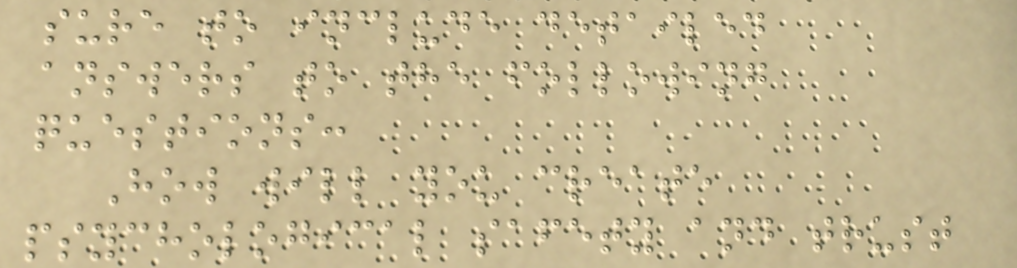sure to include detailed
answers to the following
questions:
How will you create
psychological safety and trust
